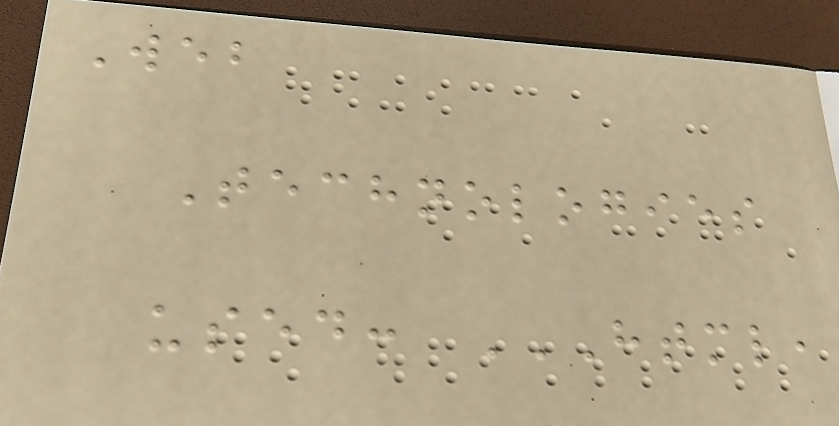Web
Technologies
used: HTML,
